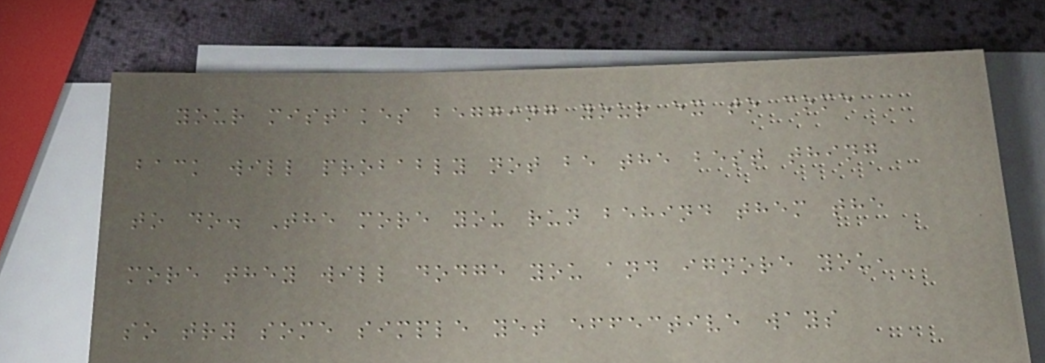your mistakes begging your ex to come
back will probably not be the best thing
to do. The more you run behind them the
more they will dodge you and ignore you,
so try some simple yet effective ways
